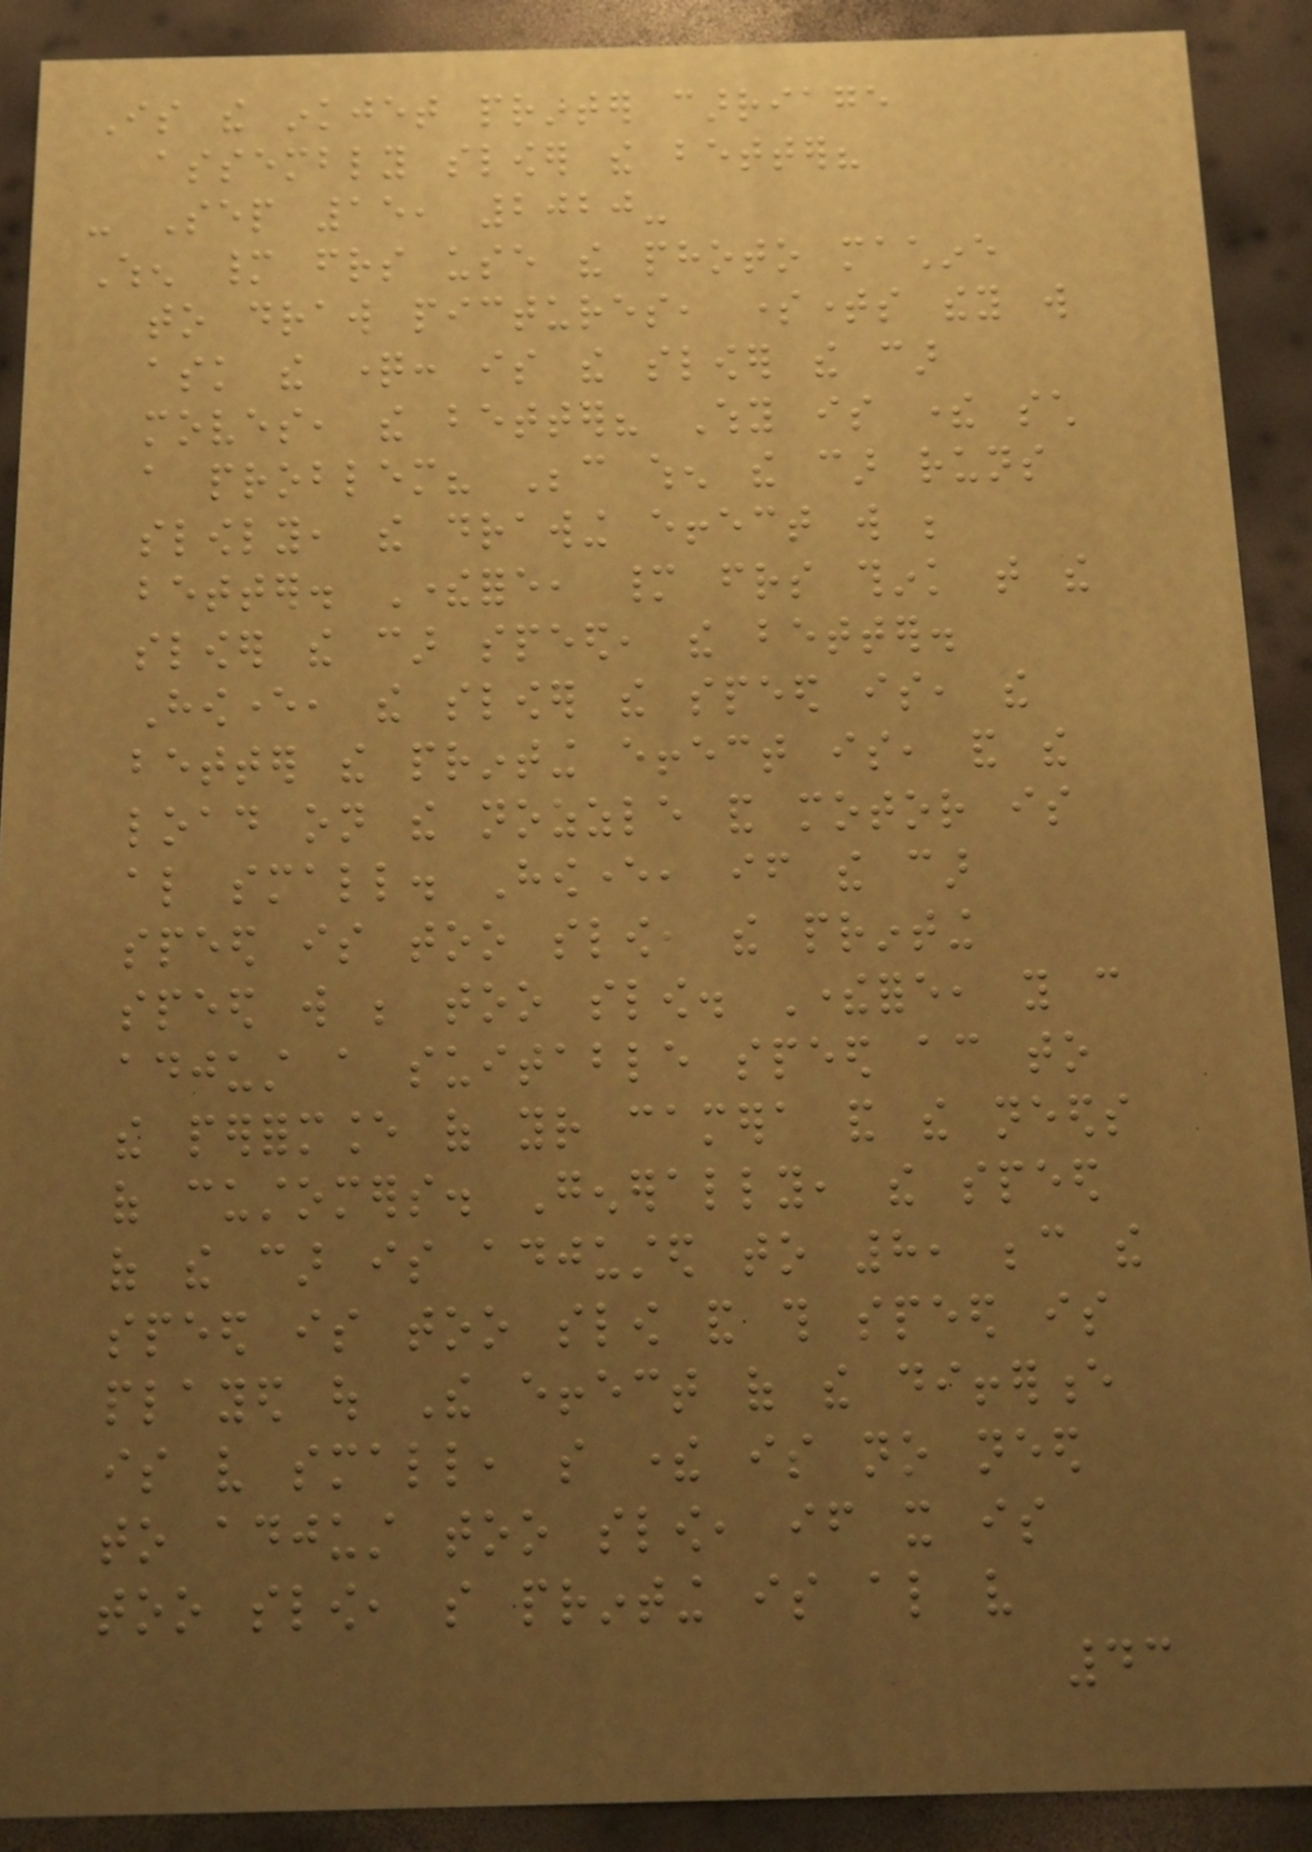Is the inkjet printer carriage
assembly slower the better?
- Sep 15, 2020-
When many friends use the photo machine
to draw pictures, sometimes they will
ask the question: is the slower the car
moves, the better? Why is there such
a problem? Because when the car runs
slowly, the drawing effect will be
better. Therefore, many friends think that the
slower the car speed, the better.
However, the slower the speed is, the
better the printing effect is, and the
load on the nozzle and motor is
also small. However, if the car
speed is too slow, the printing
speed will be too slow. Therefore, you can
adjust a suitable speed according to
the performance of your camera and the needs
of customers. Generally, the speed
of the car is adjusted to 8, because the
speed is too slow and this speed is
played out The effect of the difference
is very small, so there is no need
to adjust too slow, if it is
too slow, so printing is also very
43
